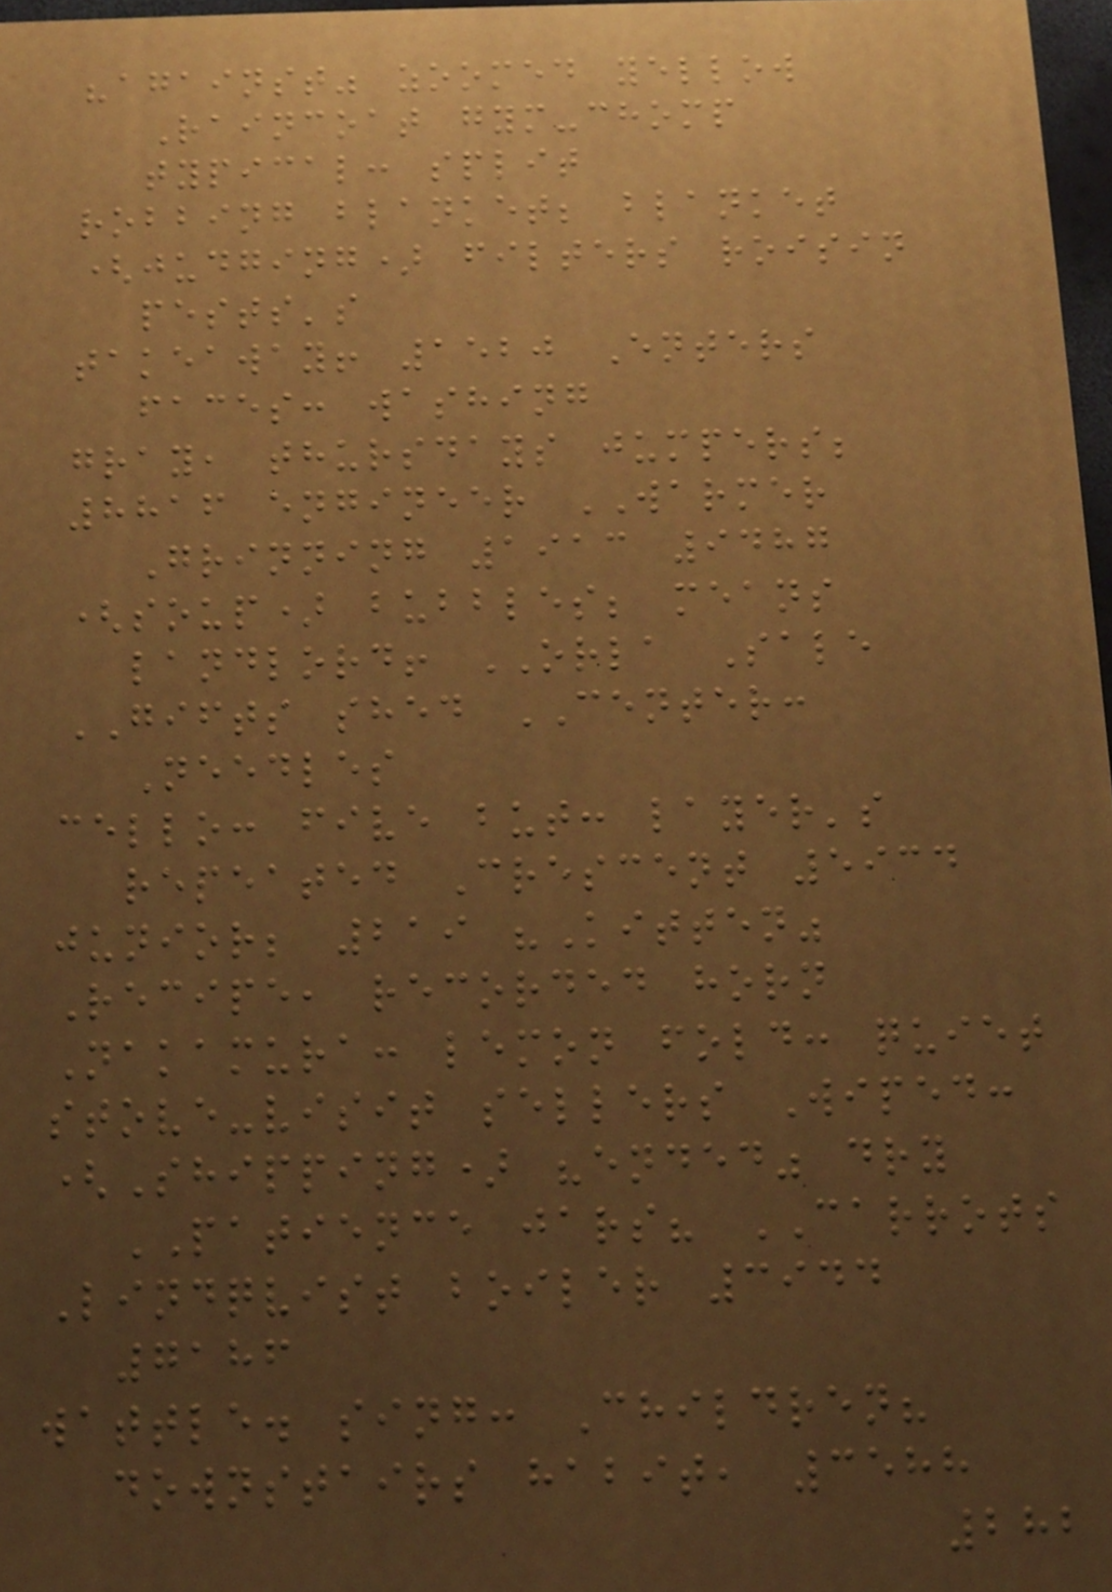"against" zoomed yellow
Raincoat gym-chomp
typical: split
robbing blanket; blanket
(judging) filters roisin
pests's
takeaway! 1520 Enters
faces: washing
gray, thursdays jumpers;
8816 engineer WARMER
Grinning 1913 9487
(soup) bubbles; means
landlord! ORLA Sale
GIFTS shed CENTER:
Needles
cello: five but: layer's
repeated Crescent 5934
junior; 219 "Kitten"
Recipe, recorded horn
Nakamura: lemon fold: quiet
stove-visit sellers Wiped:
(Shipping) "ended" dry
PATIENCE jars? CARROTS
Lindqvist boiler 3944
7186
wattle. sing: Children?
downstairs habit, 3588
282
